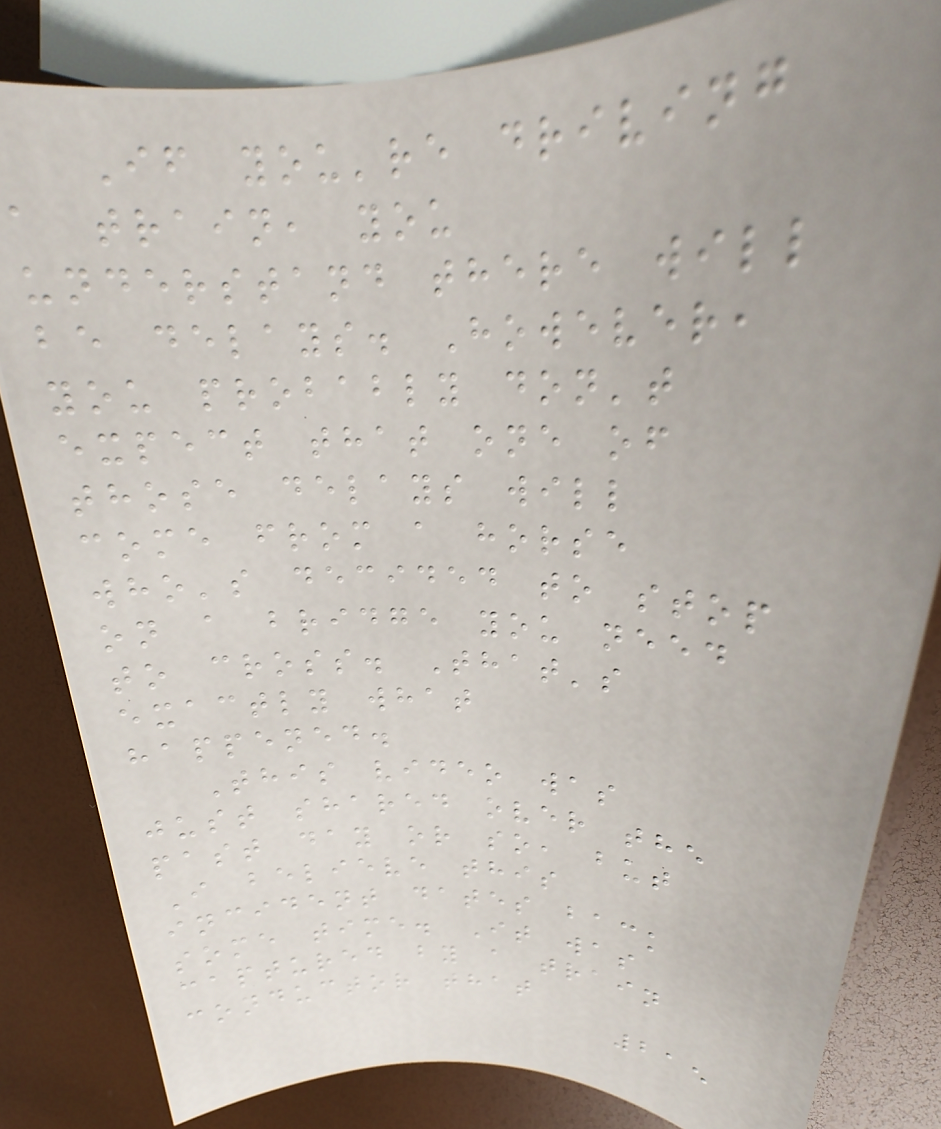If you're driving
a train, you
understand there will
be delays. However,
you probably don't
expect that one of
those delays will
come from a horse
who's decided to stop
on a bridge you need
to cross. That's
exactly what
happened.
This video was
just shared over the
past day or so, but
I believe this
incident dates back
some time. It was
captured by a train
conductor that
215
